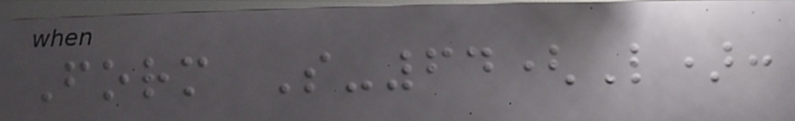Form S-64(L):
